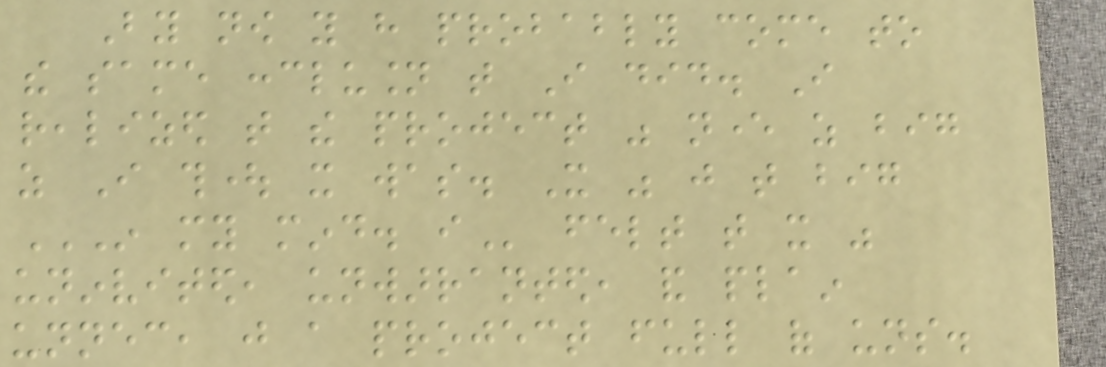By now you have probably come to
the same conclusion that I did. I
realized that the project was never as big
as I thought it was. It was just that big
IN MY MIND. I felt that it was
uninvited, unwarranted, and plain
unnecessary, just a project full of uns.
